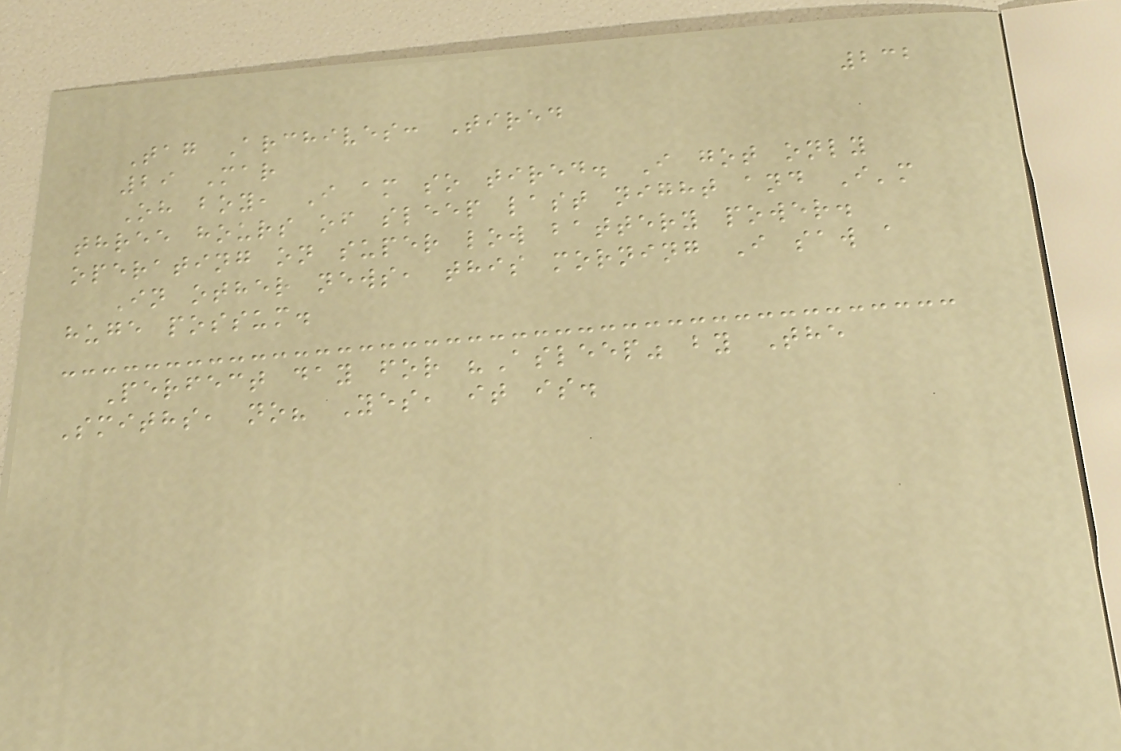232
Tag Archives: Tired
29 Mar
Oh boy, I am so tired. I got only
three hours of sleep last night and I'm
operating on super low battery power.
In other news, this morning I saw a
huge possum.
Perfect day for "Asleep" by The
Smiths, no? Yes, it is.
